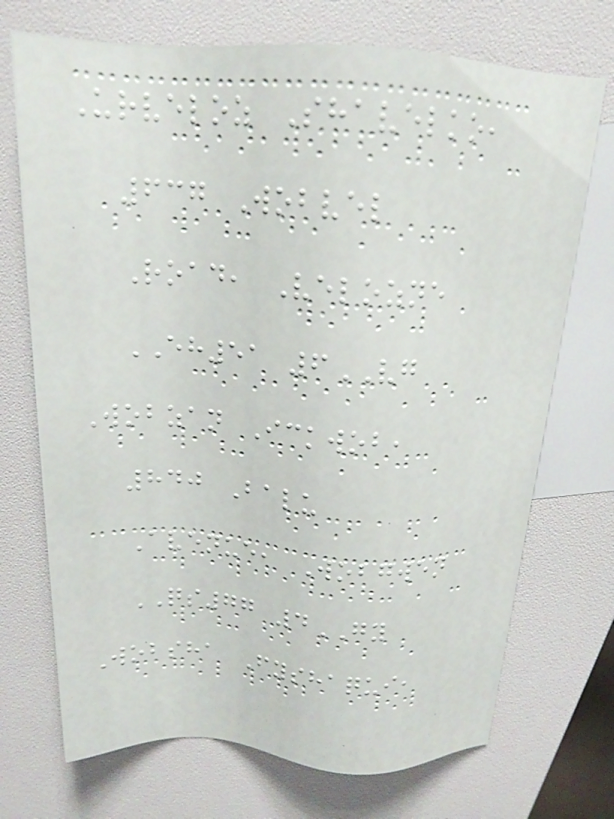Urveloz Shavelko,
637 Wobvel
Road, Velozne
EH51 6VG
Wobzan Ickwob,
840 Balu
Avenue, Wobgwen
QS77 4GY
Wobsha Fyshaqui,
